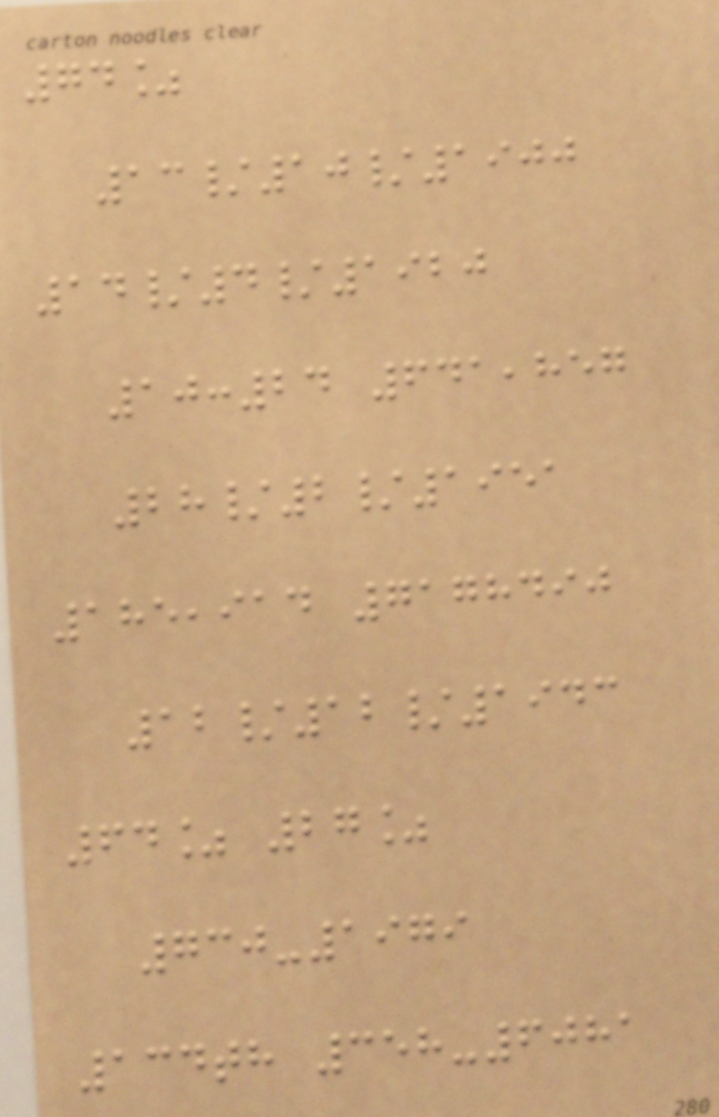74%
13/10/1900
14/4/1920
10:24 641,857
28/2/1951
185,914 7178490
12/12/1943
64% 27%
730-1979
134th 358-6081
